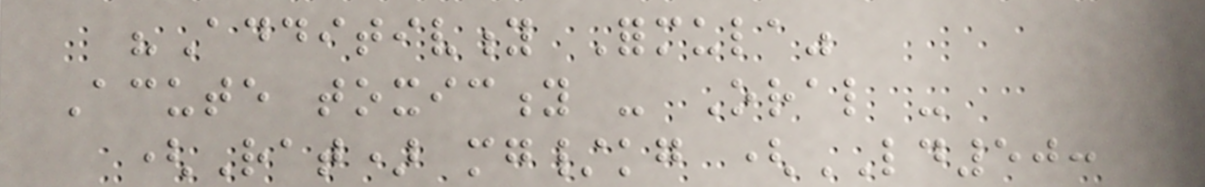"Additivity Formula"
Acute toxicity - Oral -
(Rat) mg/kg (LD50:
